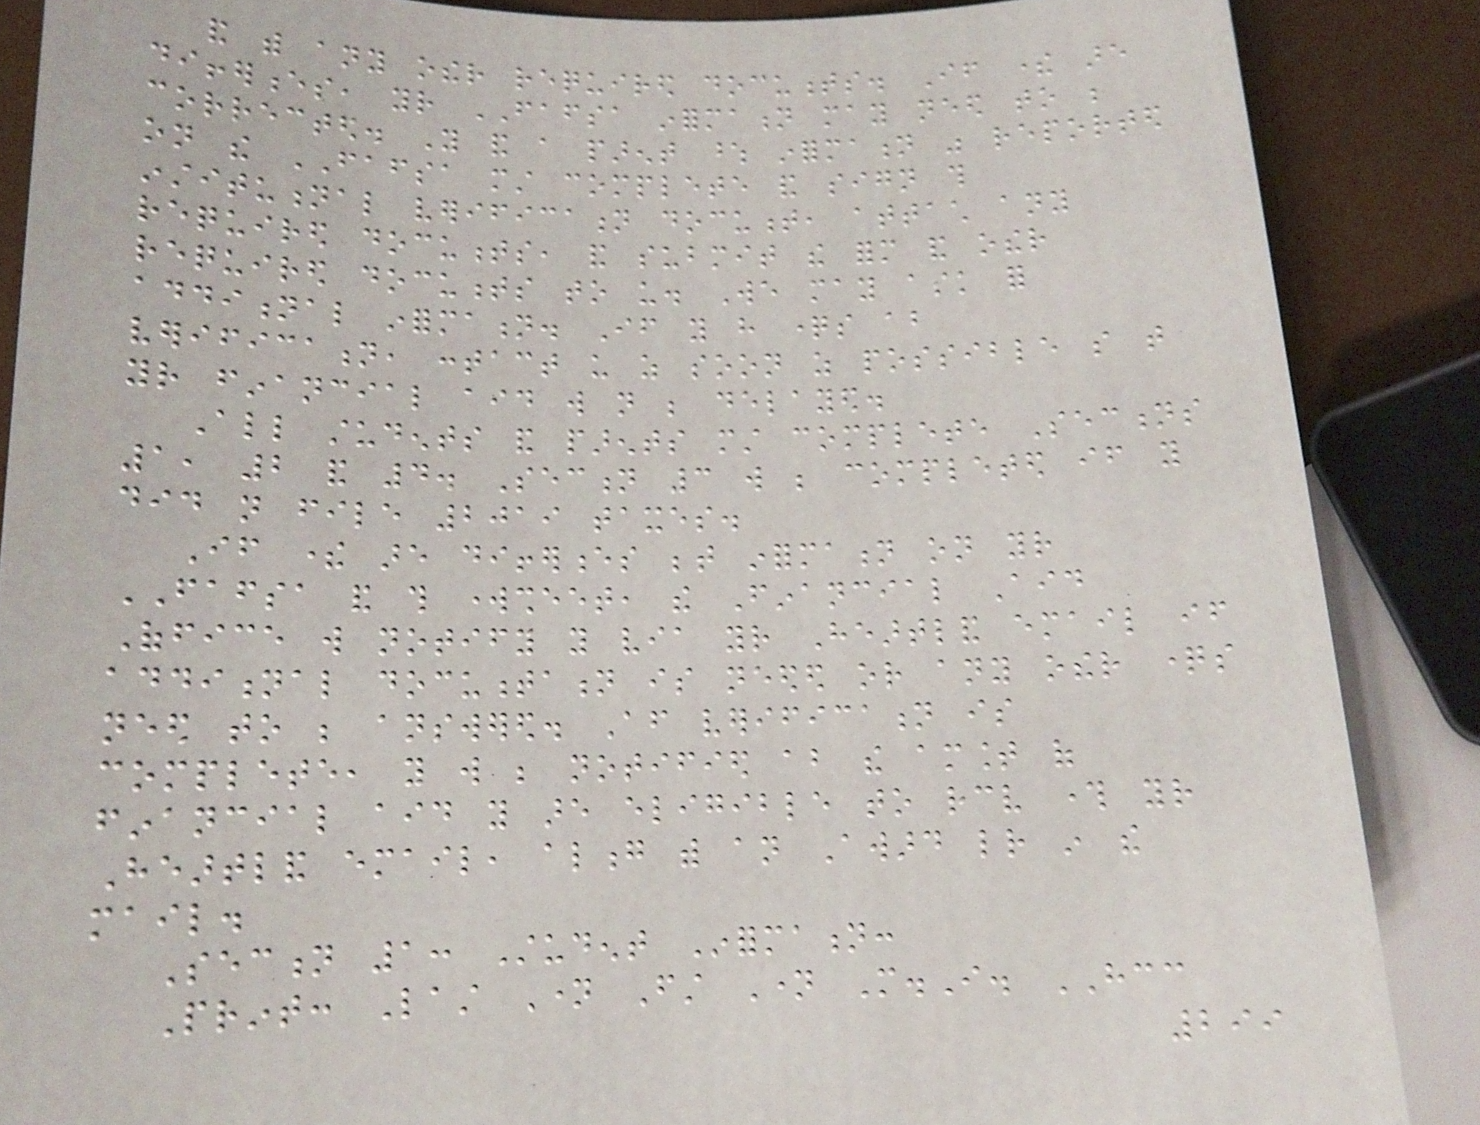and with any other required documents. If there are
differences, your FAFSA information may need to be
corrected. You and a parent whose information was reported
on the FAFSA must complete and sign this
institutional verification document, attach any
required documents, and submit the form and other
required documents to us. We may ask for
additional information. If you have questions about
verification, contact us as soon as possible so that
your financial aid will not be delayed.
All students and parents must complete Sections
1, 2 and 4. Section 3 will be completed if you
did not file 2019 taxes.
If there are differences between information on your
FAFSA and this worksheet, the Financial Aid
Office will notify you via your Heartland email if
additional documentation is needed or any other questions
need to be answered. After verification is
complete, you will be notified about the amount of
financial aid you are eligible to receive through your
Heartland email, along with an Award letter in the
mail.
Section 1: Student Information:
Print: Last Name First Name M.I. HCC
299
